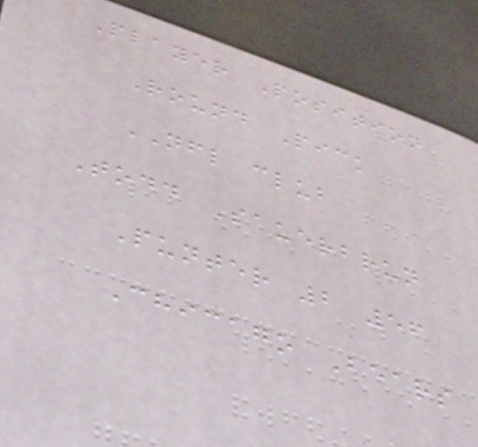Player Position
Round Pick
NFL club
Todd Sauerbrun
Punter 2 56
Chicago Bears
